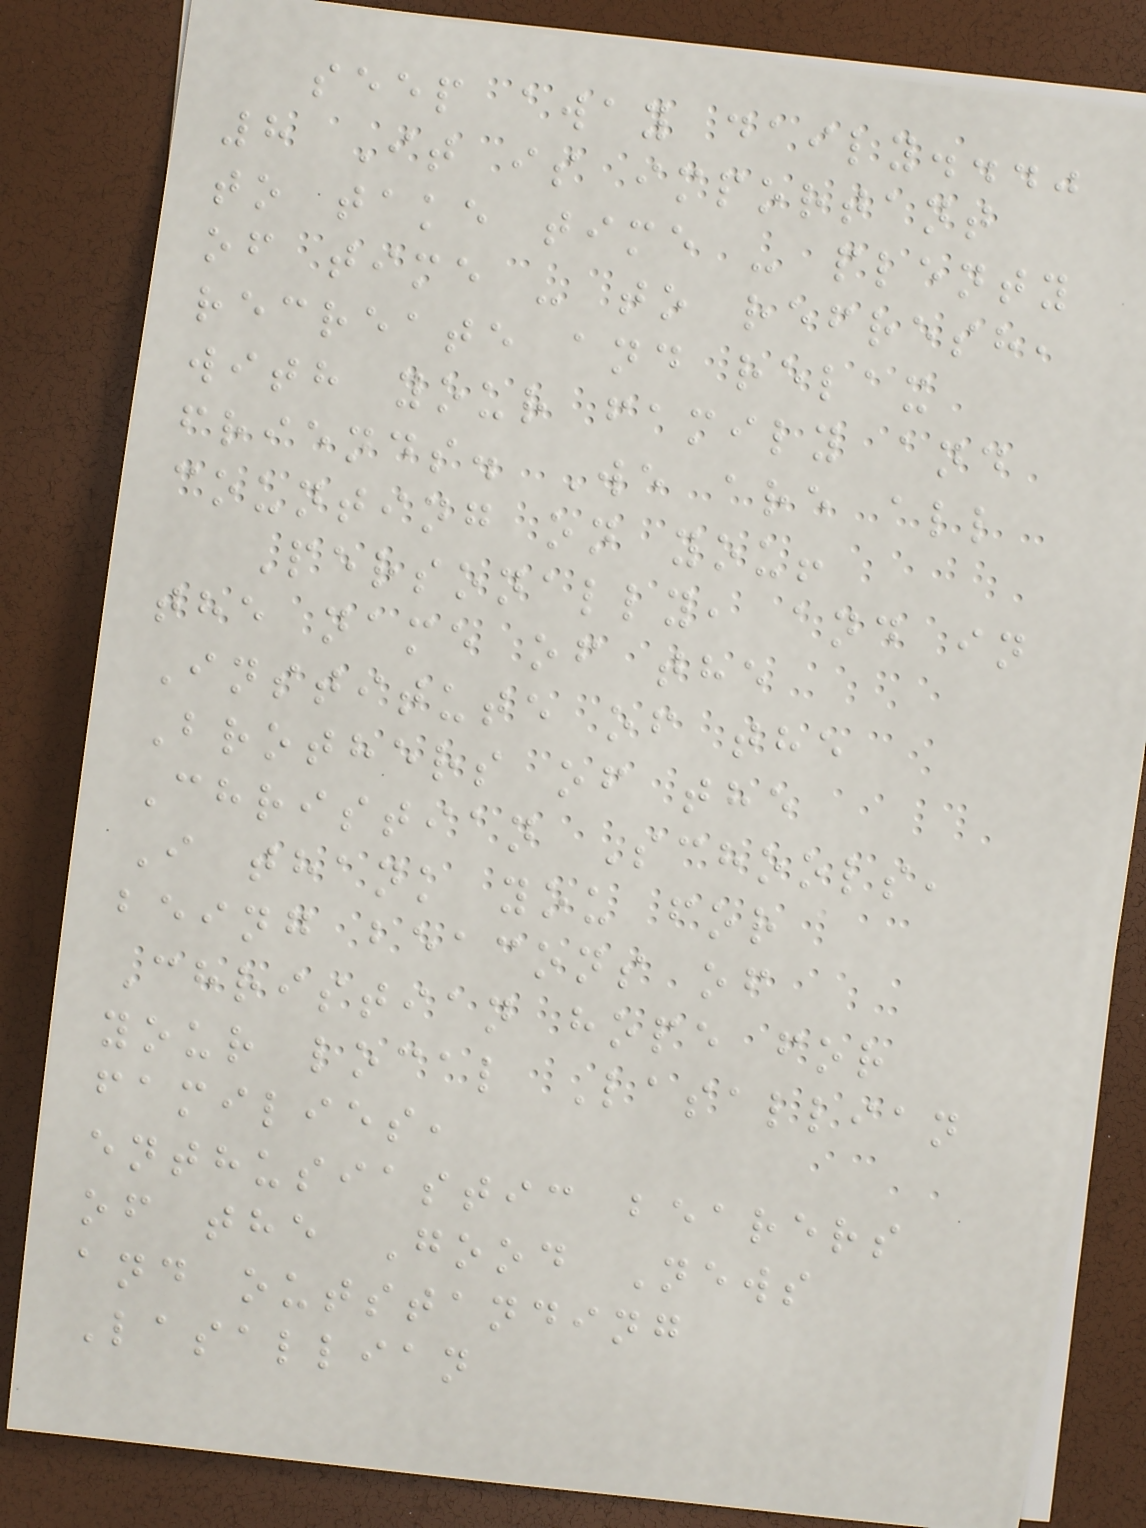seep away daily..."
8 It is important
to take time - plenty
of time - to refresh,
recreate and relax
with your family and
friends. We are all
counting on you!
Personally, and in
the name of the
Institute of the
Brothers of the
Christian Schools,
I thank you for
being beacons of
Christian hope for
your local Lasallian
families,
enthusiastic bearers
of the Good News
and outstanding
Lasallian
